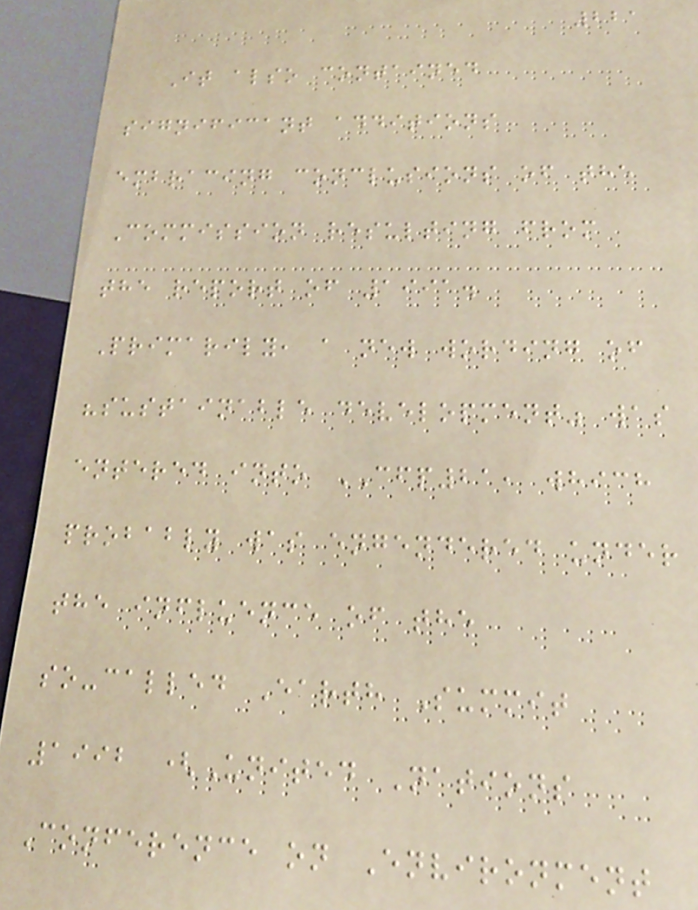221
It also contained
significant additions
embracing conclusions of the
Commission resulting from
the report of 1991.
Primarily, a new wording of
"sustainable development" was
entered into CFP21, which
probably was engendered under
the influence of the
so-called Earth Summit
1992 (United Nations
Conference on Environment
